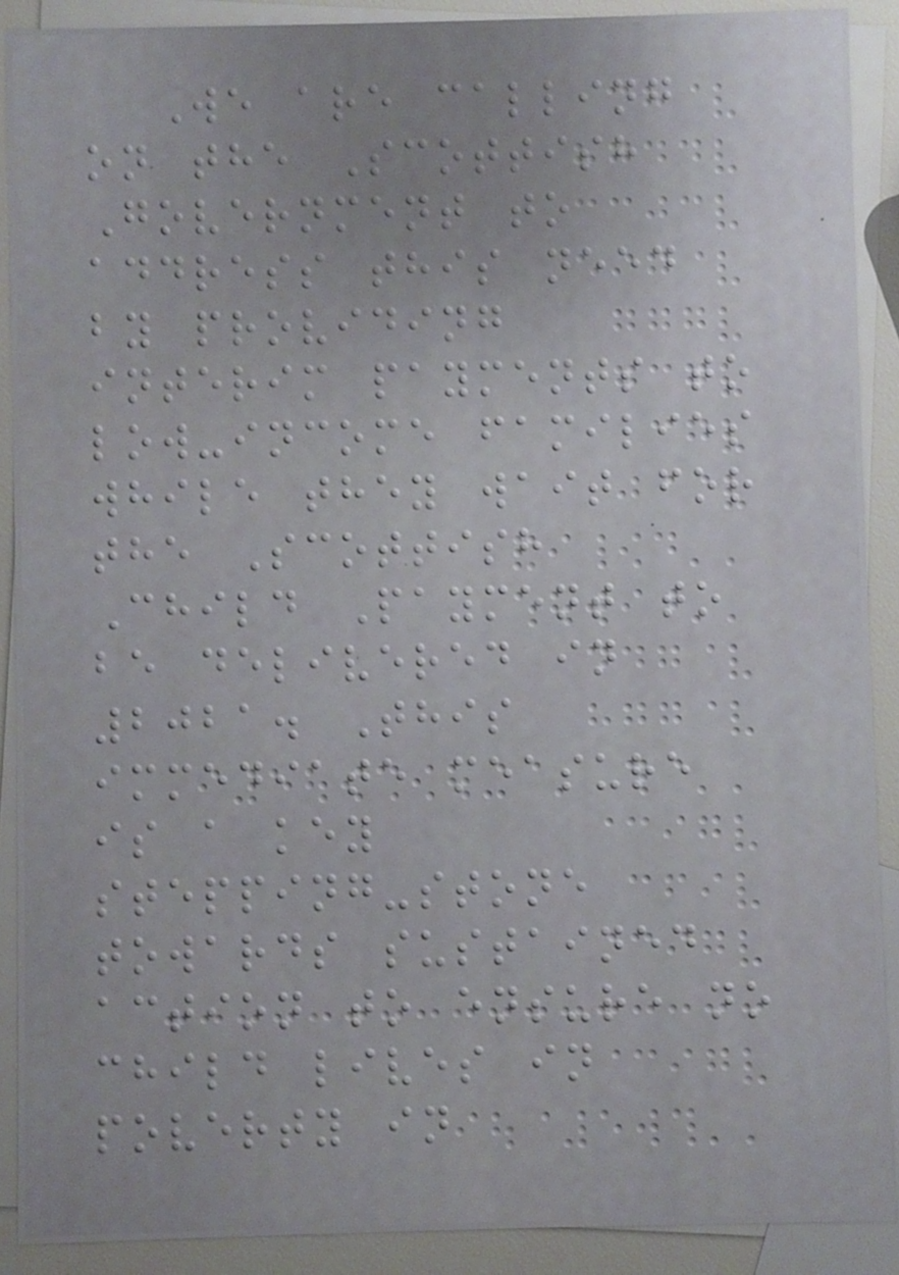We are calling
on the Scottish
Government to
address this need
by providing
interim payments to
low-income families
while they wait for
the Scottish
Child Payment to
be delivered in
2021. This
immediate measure
is a key
stepping-stone
towards sustained
action to ensure no
child lives in
poverty in
